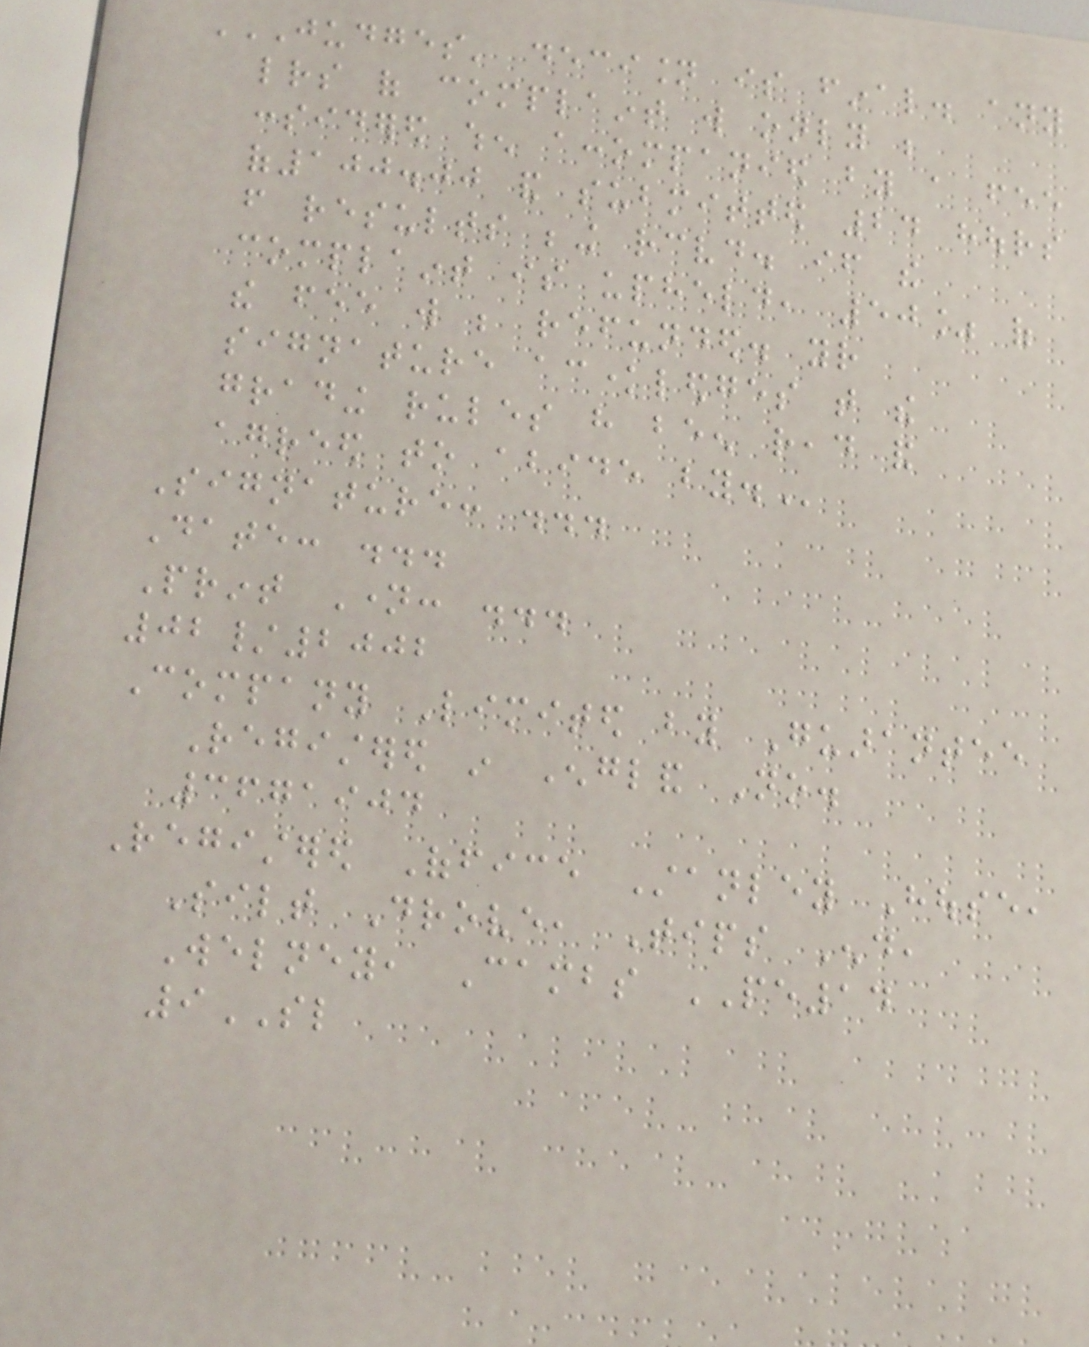JUDGES' DECISION IS FINAL. ANY
LETTERS OF COMPLAINT WILL ONLY BE
CONSIDERED WHEN ACCOMPANIED BY A FEE
OF100.00 AND SUBMITTED 24 HOURS
FROM RESULTS BEING RECEIVED. IF THE
COMPLAINT IS UPHELD, 50% OF
THE FEE WILL BE REFUNDED. YOUR
SIGNATURE ACKNOWLEDGES THAT THE
GRADING RULES HAVE BEEN READ AND
AGREED TO ABIDE BY.
Signature: ...
Date: ...
Print Name: ...
02/2002
Company Limited by Guarantee
Registered in England No.
3671904
Registered Office Stanley House,
Silt Drove, Tips End,
Welney, Cambs PE14
9SL
